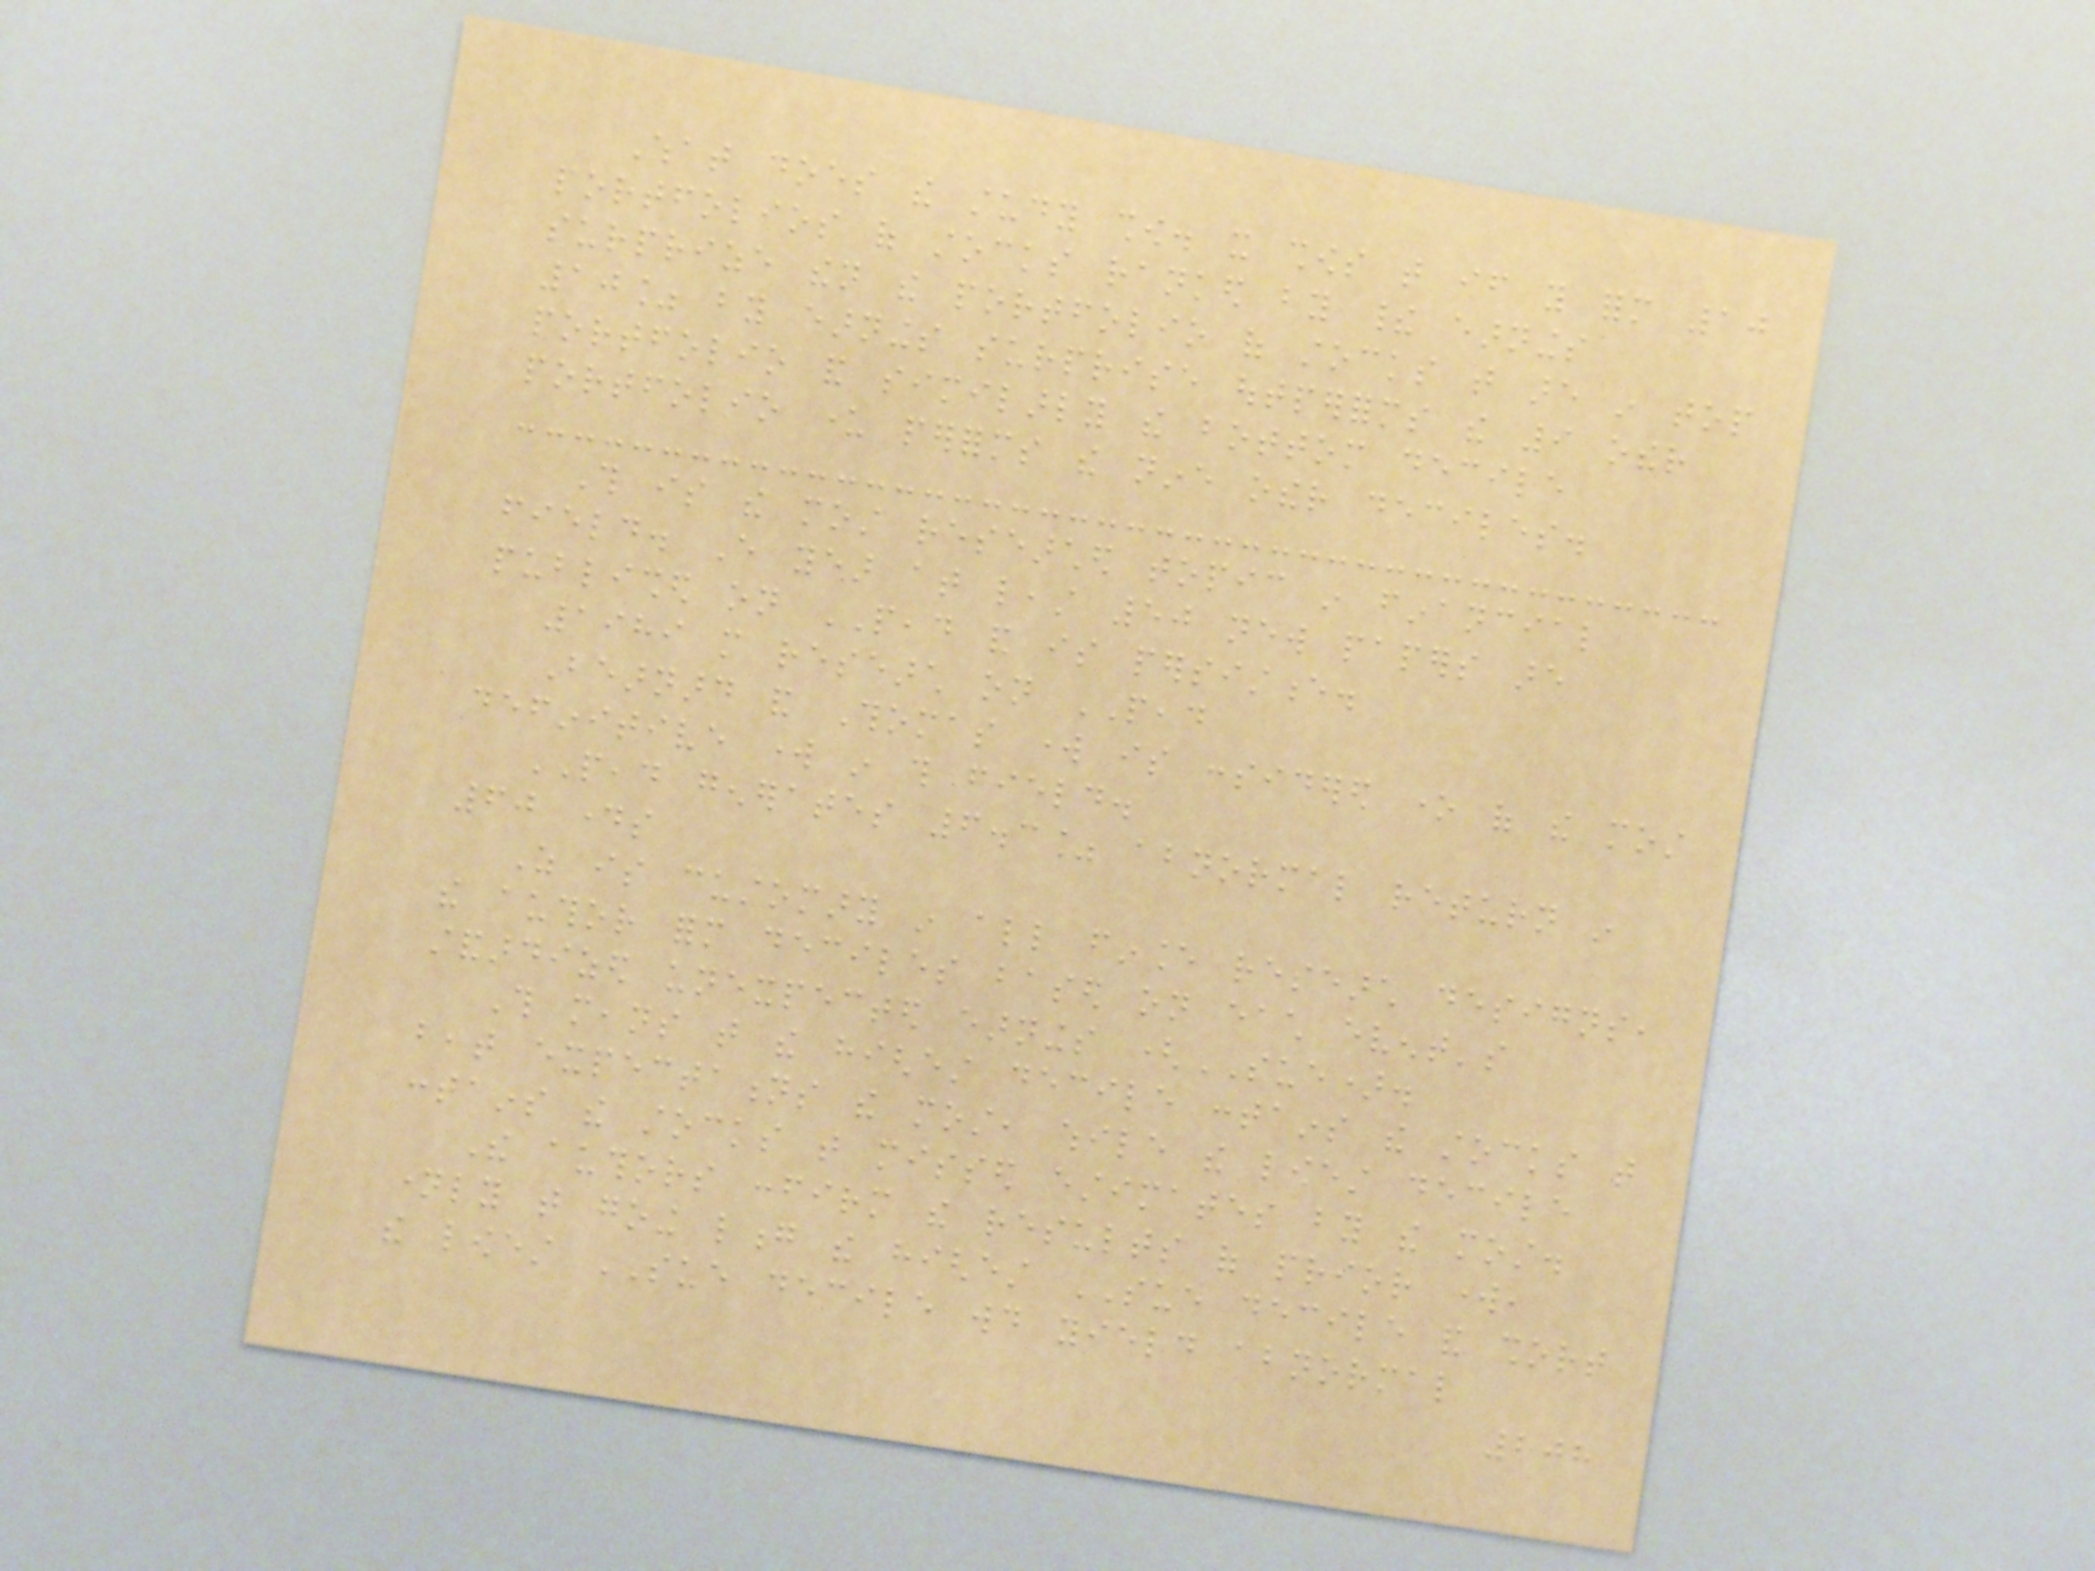What does the study show. it shows that if you form 10
portfolios of stocks ranked by their earnings
surprize then the portfolio of stocks that are in top
10% by earnings surprise outperforms the 9 other
portfolio and similarly the bottom decile
portfolio under performs the nine other deciles.
This is the most researched topic in financial
field. Every year at least 50 new papers are
published on PEAD and is persistence.
1989 more research on PEAD
Bearnard and Thomas work is considered one of the most
definitive work in this field.
PEAD generates 6.3% abnormal return in
60 days
As is customary in all finance research designs,
the author form deciles based on each event's
standardized unexpected earnings (SUE).
This means that the highest decile contains the stocks that
beat expectations the most, while the lowest decile
contains the stocks that missed estimates by the most.
The authors confirm the results of prior work,
namely that going long the highest SUE decile and short
the lowest SUE decile would yield abnormal
208
